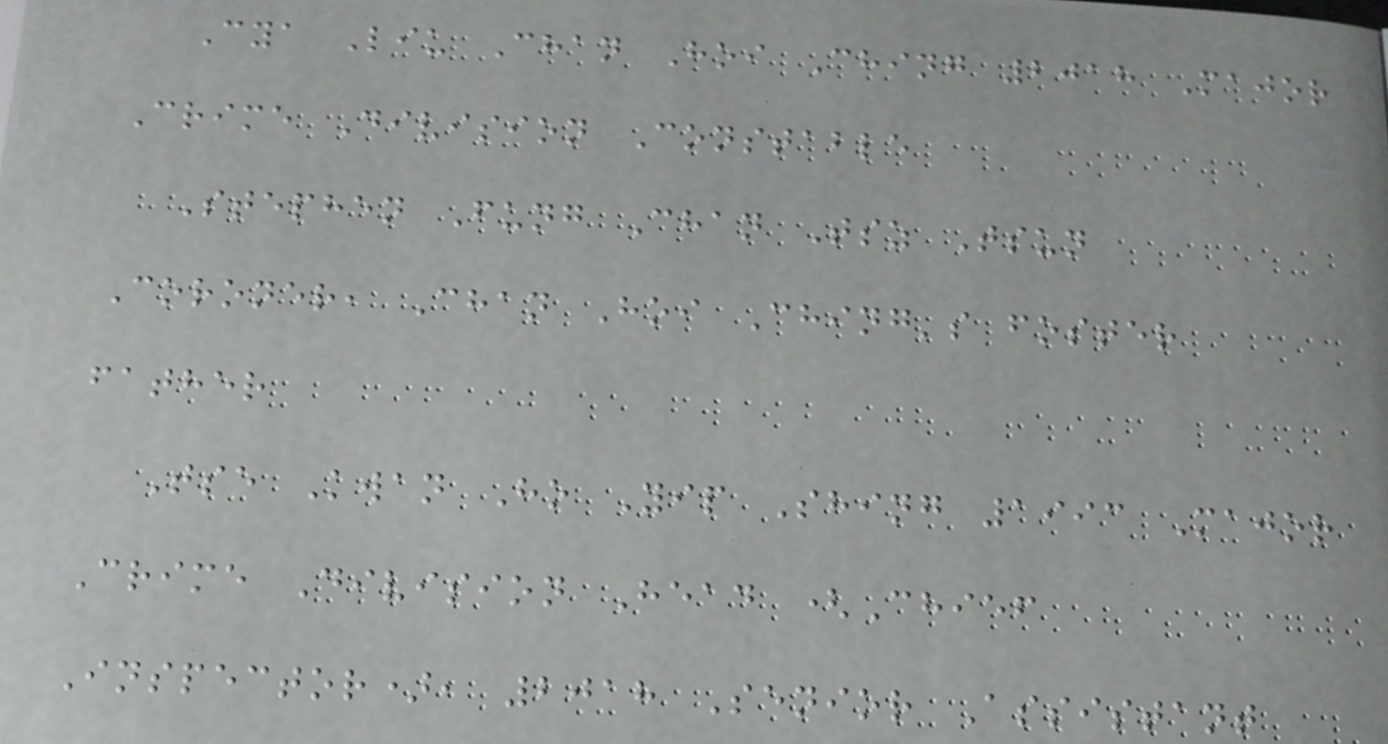Cya Liu Chan Hoi Ching 2018 Major
Crime Division Constable
Stephen Fung Chan Tsz Tsun
Coroner, Chan Hoi Ching's foster
father
Tse Kwan Ho Yip Shing 1993 Major
Crime Division Head (Chief
Inspector), 2018 Senior Assistant
